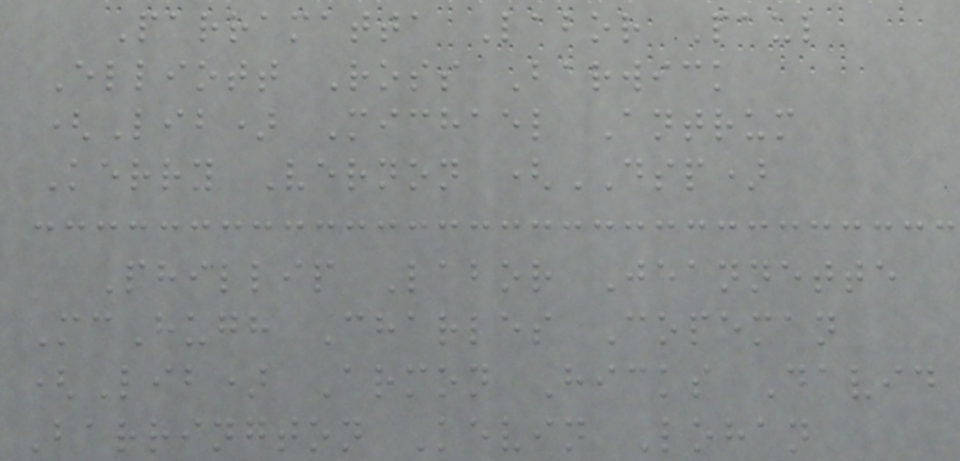Parramatta Labor Paul
Elliott Ross Barwick
(Lib) Michael Antrum
Kerry Vernon (DSP)
Phillip Labor Jeannette
McHugh Charles Copeman
(Lib) Armon Hicks David
Barrington Kevin Lohan
